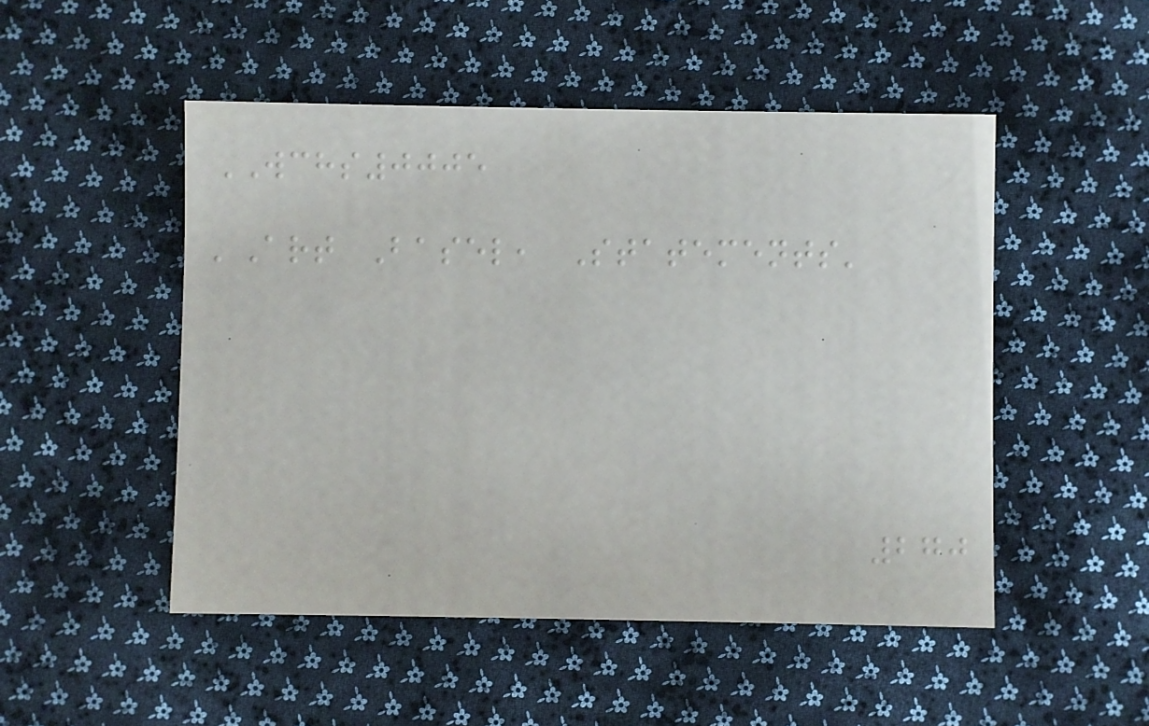WCHS0005
'Art Basel, Statements'
270
